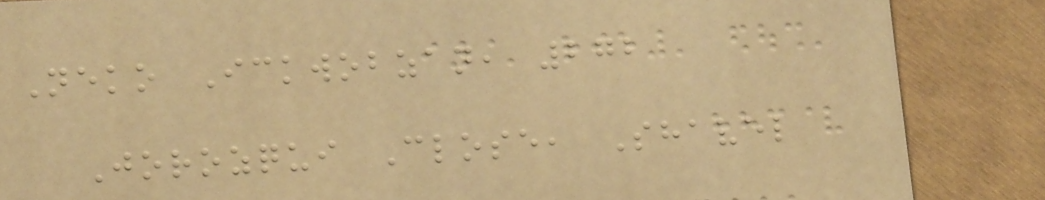Neko Ickwobzan, 272
Jorozqui Close, Shavel
